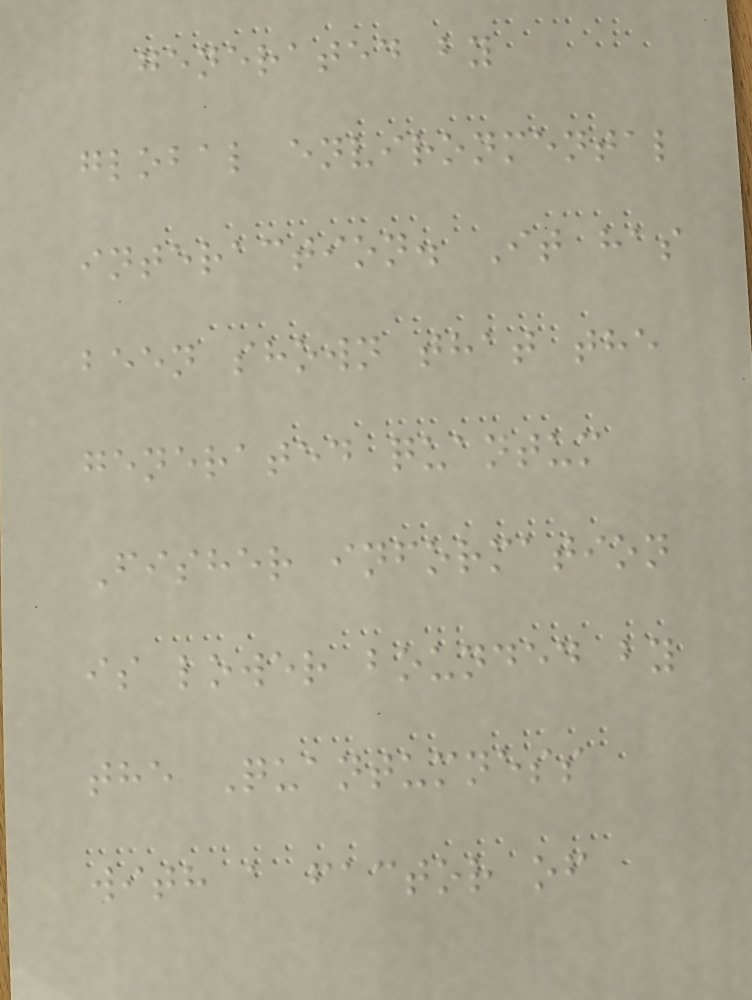generated by
global environmental
interaction. It has
been shown that the
generated quantum
Fisher information
is lower bounded by
the Quantumness
with a factor of
